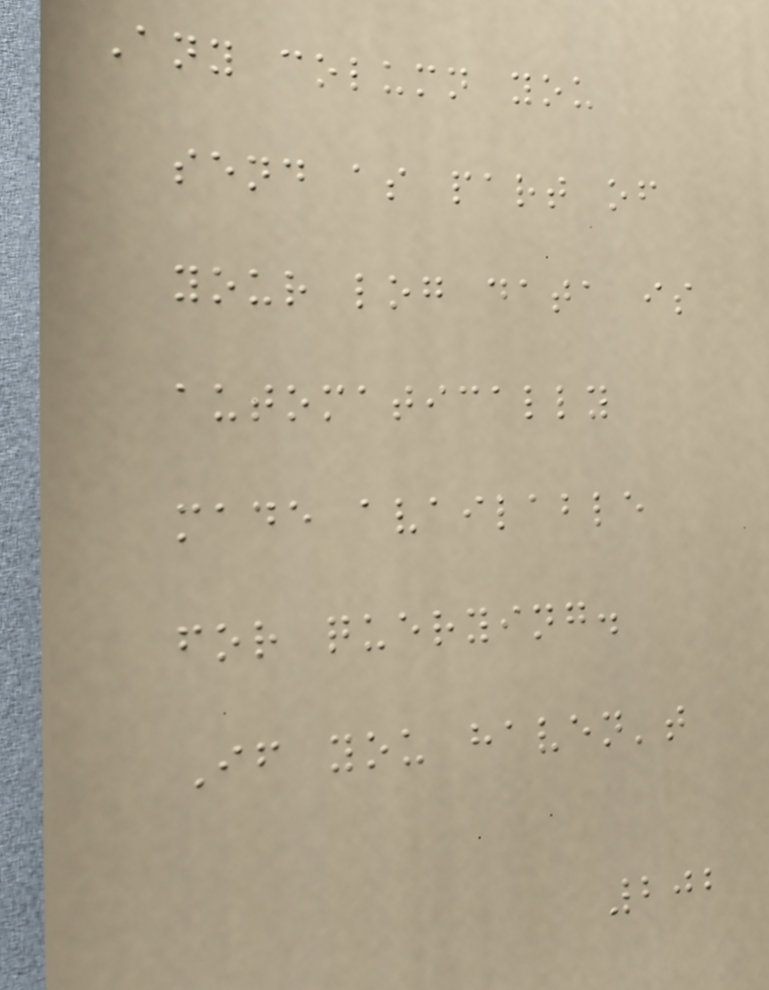Any column you
send as part of
your log data is
automatically
made available
for querying.
If you haven't
202
